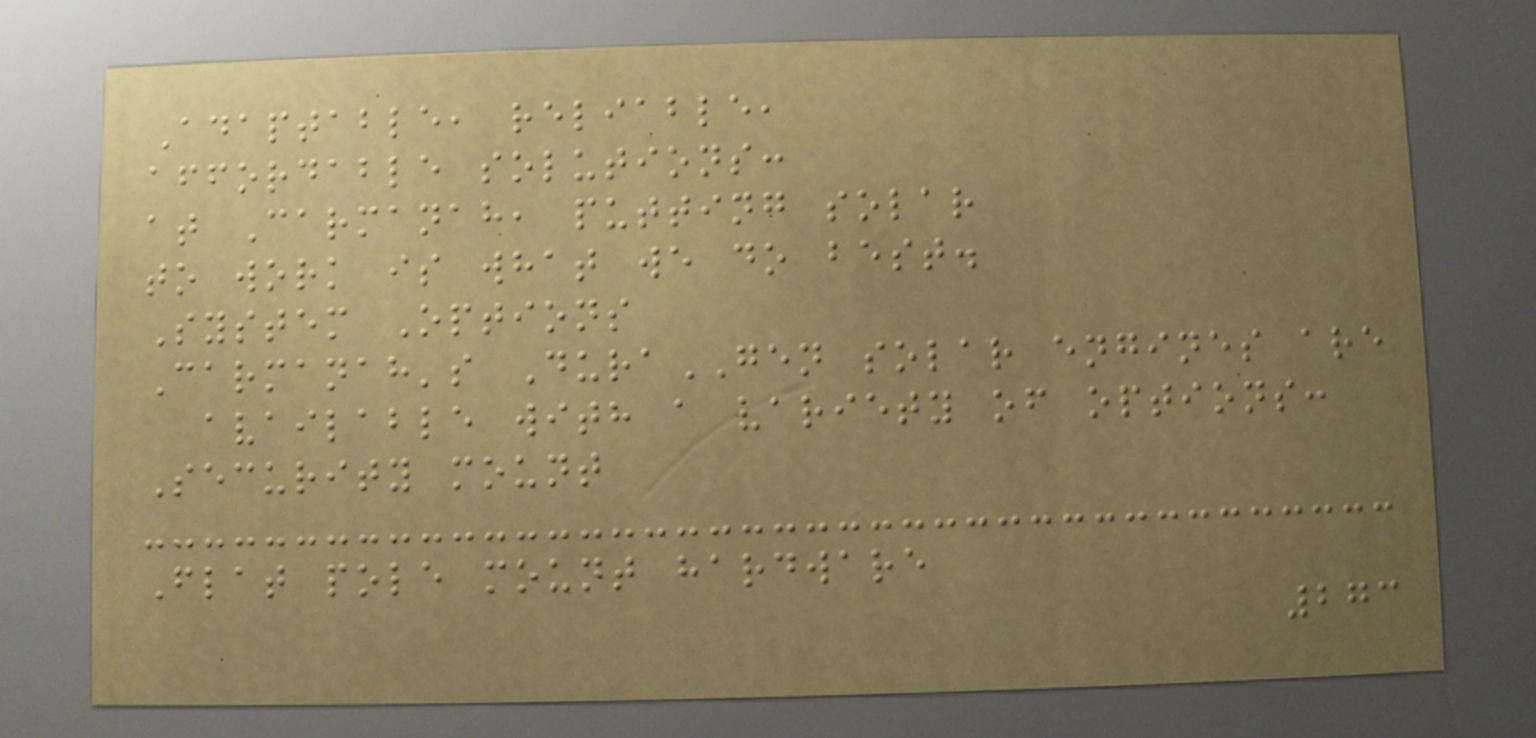Adaptable, reliable,
affordable solutions:
at Carmanah, putting solar
to work is what we do best.
System Options
Carmanah's DuraGEN solar engines are
available with a variety of options:
Security mount
Flat pole mount hardware
273
